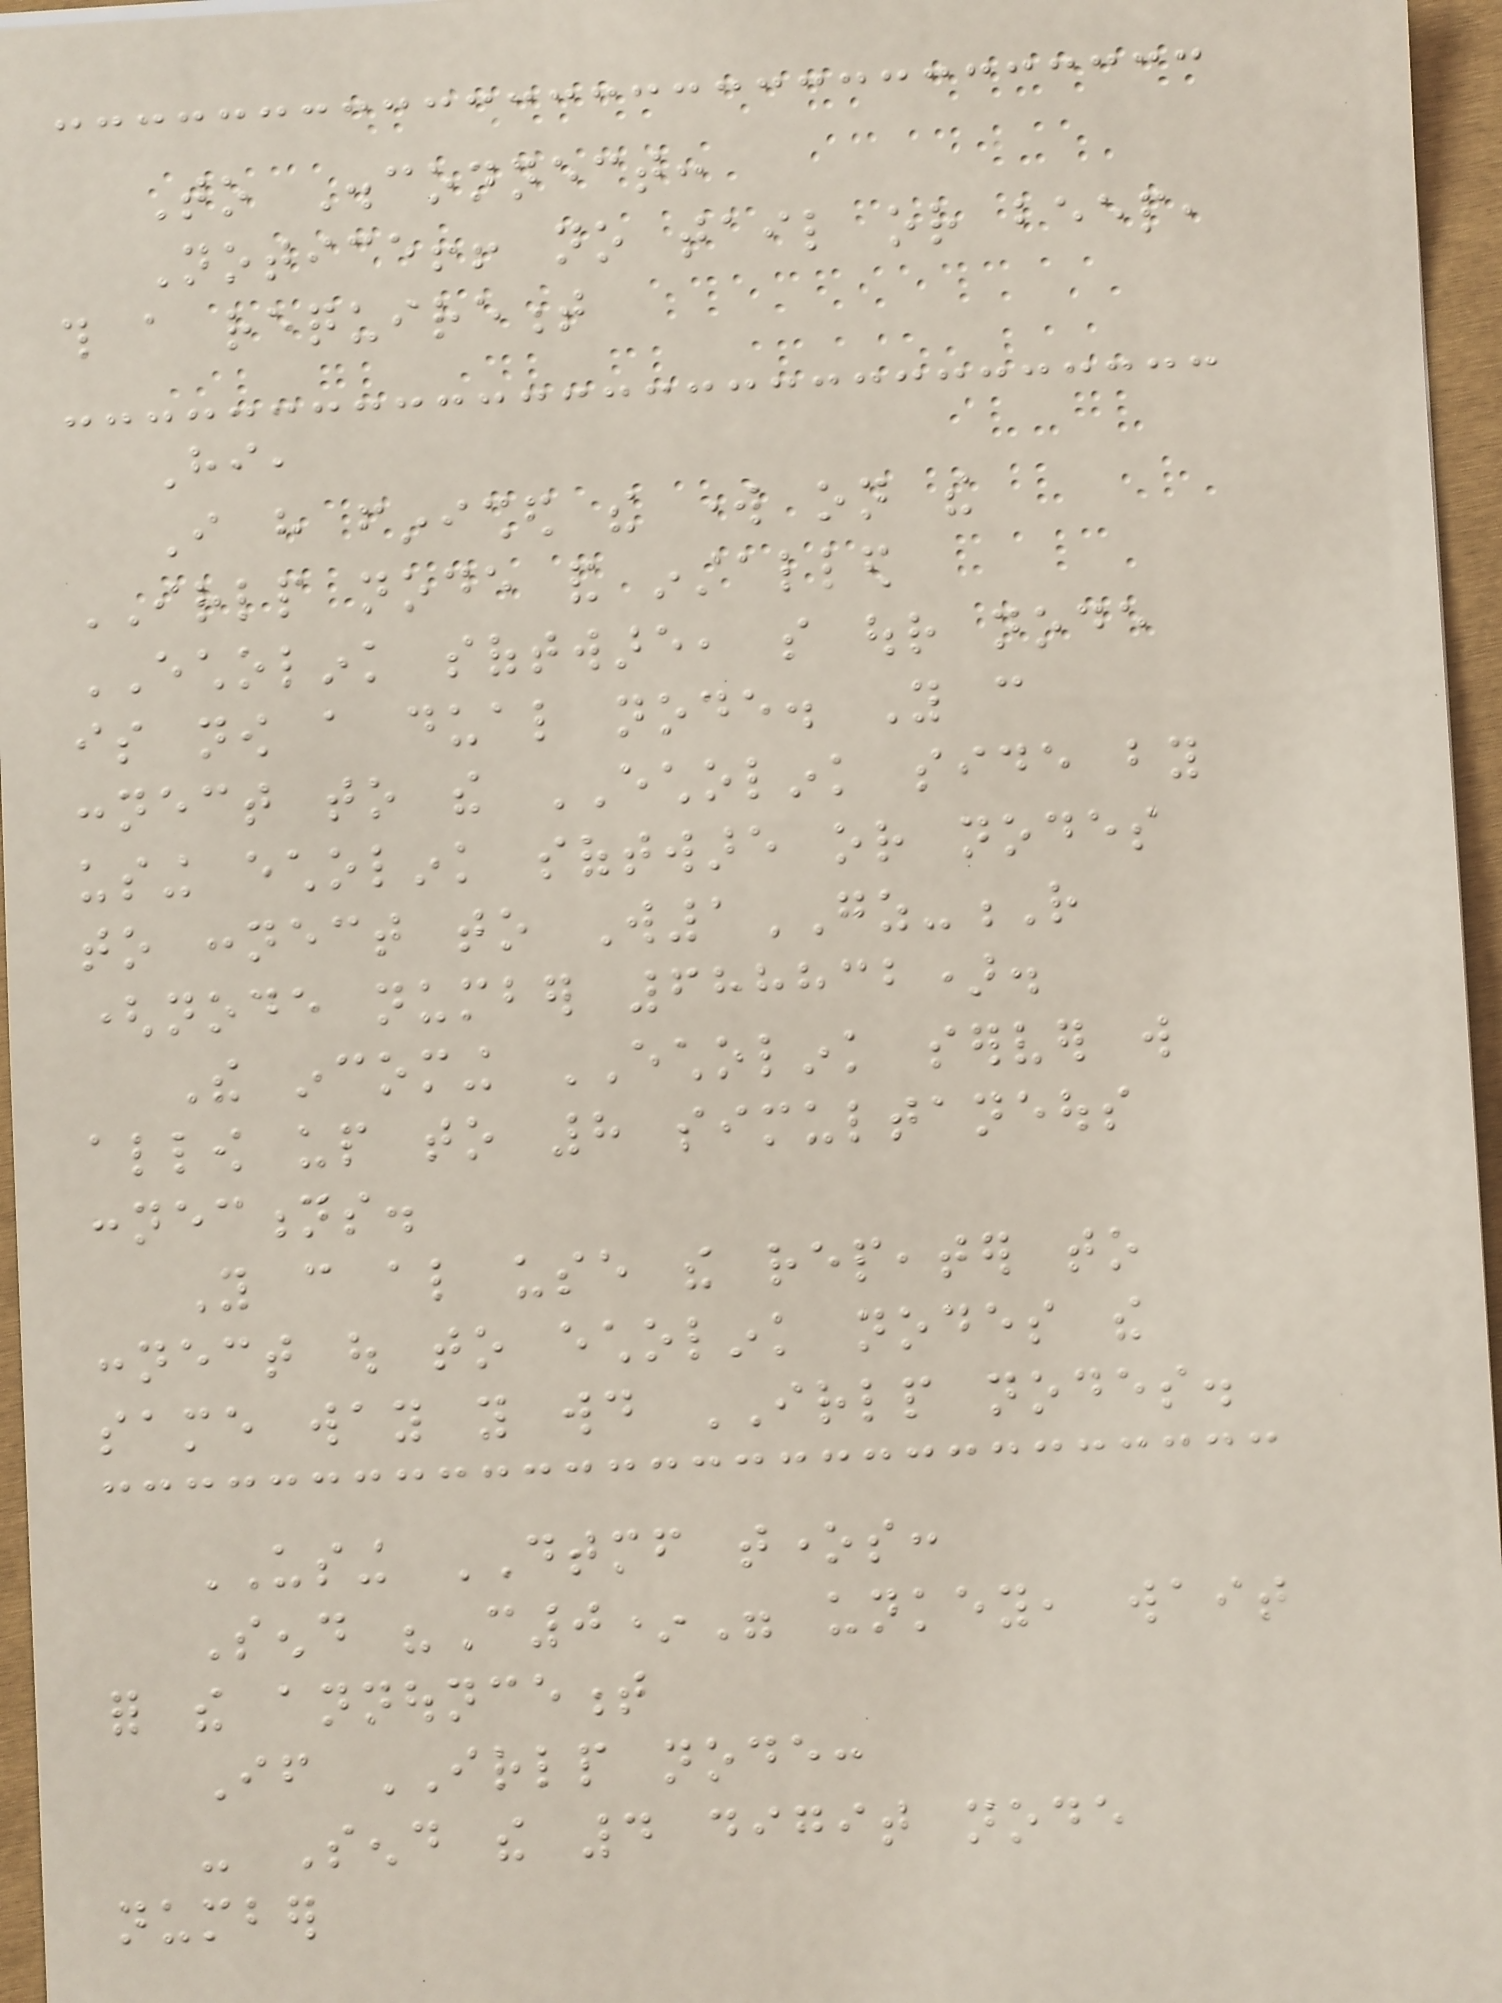To Disconnect:
Notice!! no tail or beep,
this a requirement
Hi,
I have finished the work on the
IRLP node and installed
ECHOLINK software, so our node
is now a dual node. You can
connect to the ECHOLINK side by
using echolink software or nodes
to connect to W1GZ-R
(node number 688832).
The incoming ECHOLINK server will
allow up to 8 simultaneous
connections.
You can also use the repeater to
connect out to echolink nodes the
same way you would IRLP nodes.
USING DTMF tones:
Send "C0*" unkey, wait
for the announcement
If IRLP node:
- Send the 4 digit node
number
